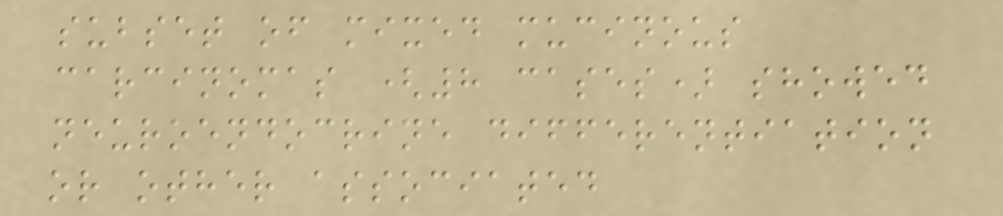subset of mixed mucinous
carcinomas (8 cases) showed
neuroendocrine differentiation
or other associated
